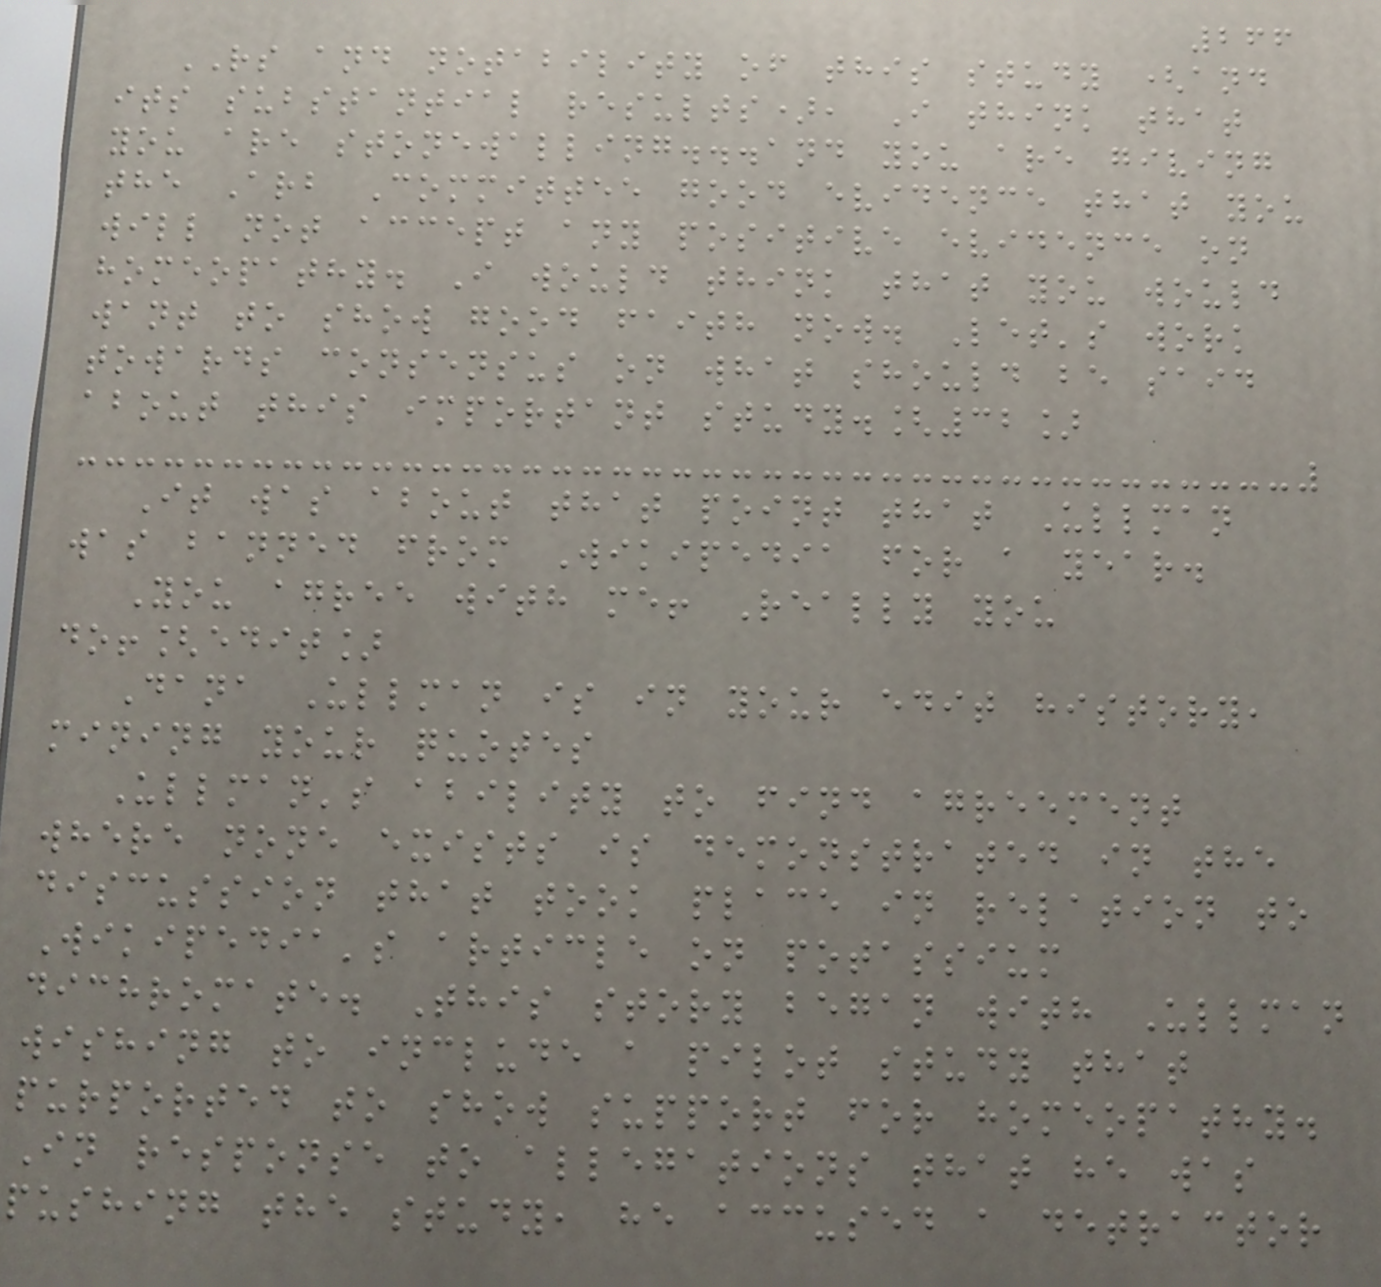266
RS and notability of this study (and
its substantial results), I think that
you are stonewalling...and you are giving
the Arb Committee good evidence that you
will not accept any positive evidence on
homeopathy. I would think that you would
want to show good faith now. Let's work
towards consensus on what should be said
about this important study.[32]
It was about that point that Ullman
was banned from Wikipedia for a year.
You agree with me! Really you
do![edit]
Dana Ullman is in your edit history,
mining your quotes
Ullman's ability to find agreement
where none exists is demonstrated in the
discussion that took place in relation to
Wikipedia's article on potassium
dichromate. This story began with Ullman
wishing to include a pilot study that
purported to show support for homeopathy.
In response to allegations that he was
pushing the study, he accused a detractor
